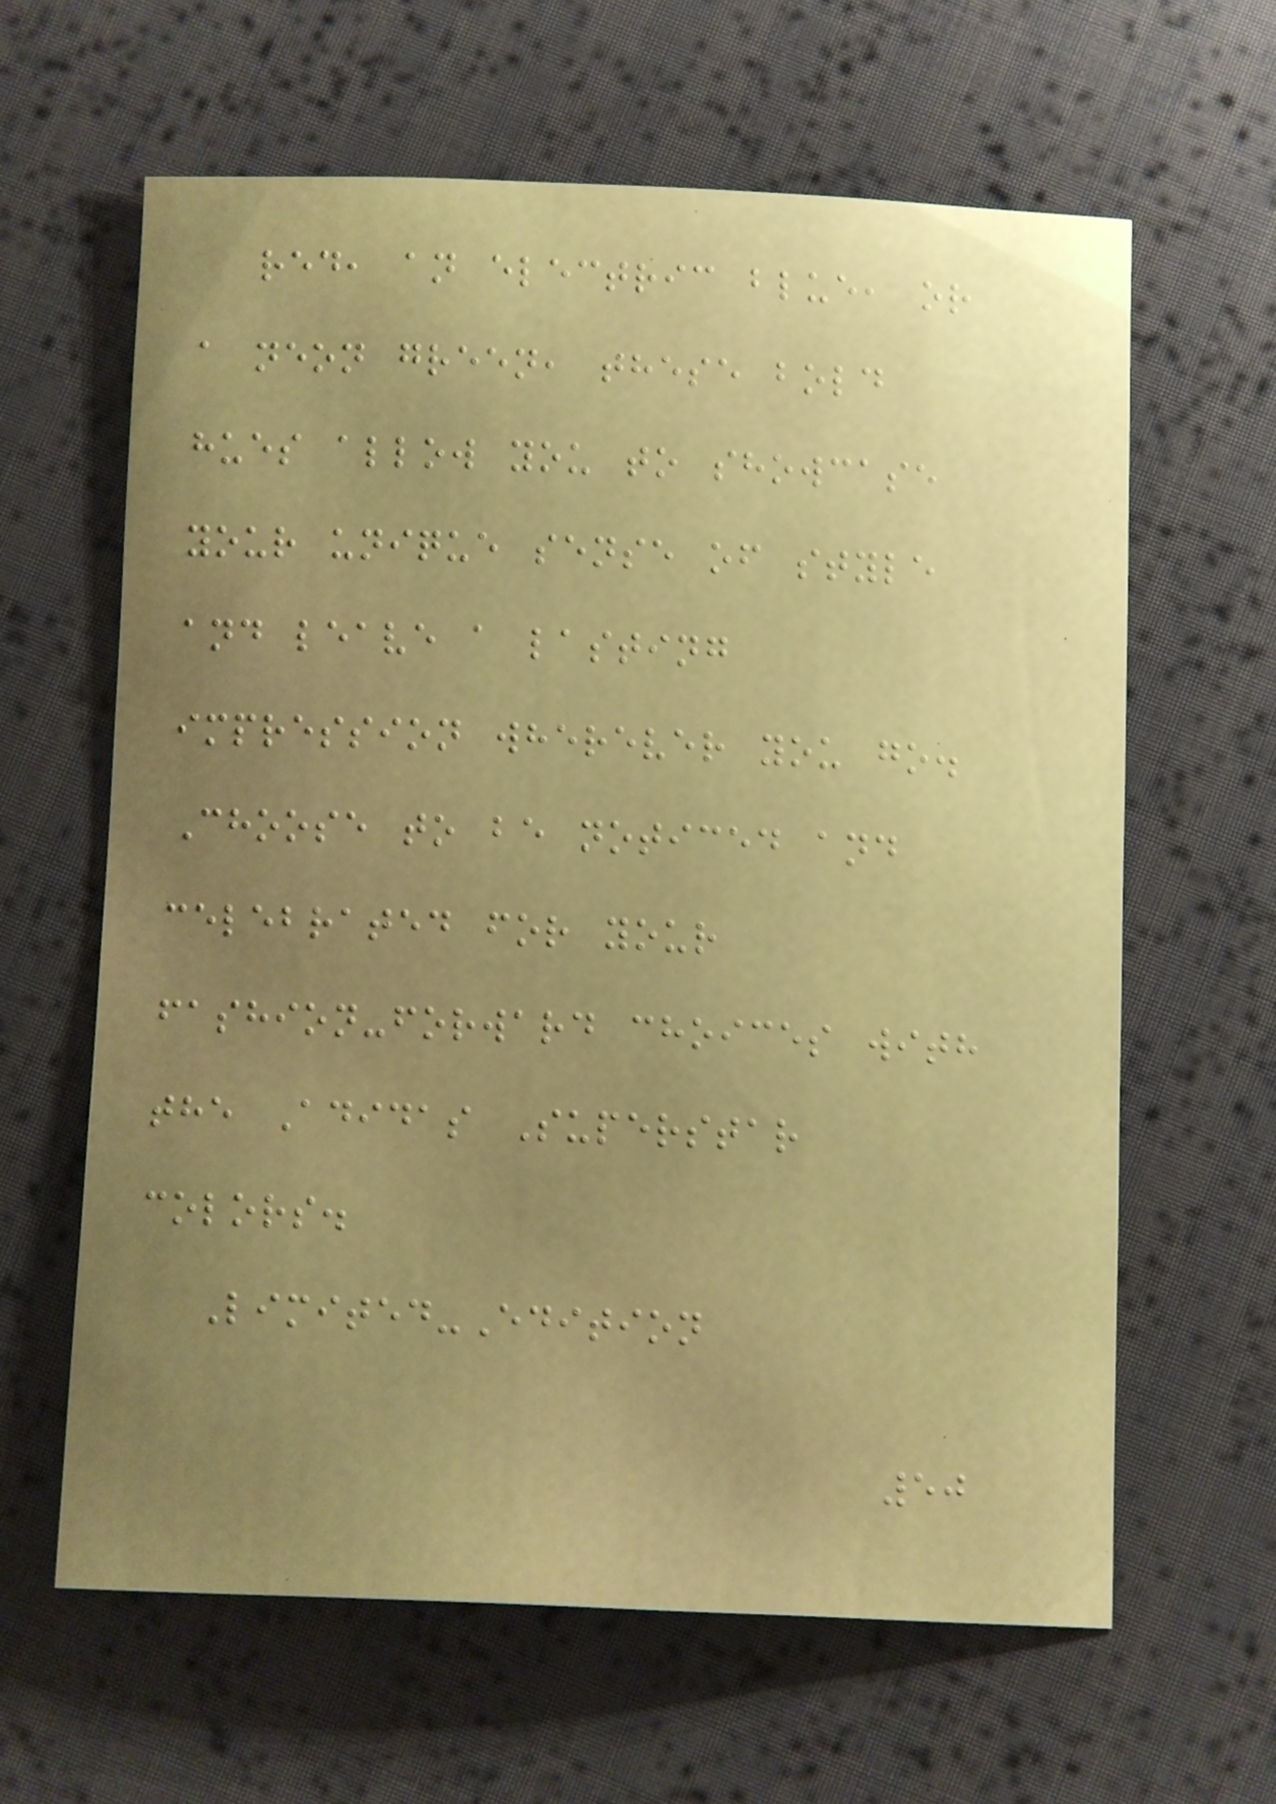red, an electric blue, or
a neon green, these bold
hues allow you to showcase
your unique sense of style
and leave a lasting
impression wherever you go.
Choose to be noticed and
celebrated for your
fashion-forward choices with
the Adidas Superstar
colors.
Limited-Edition
50
